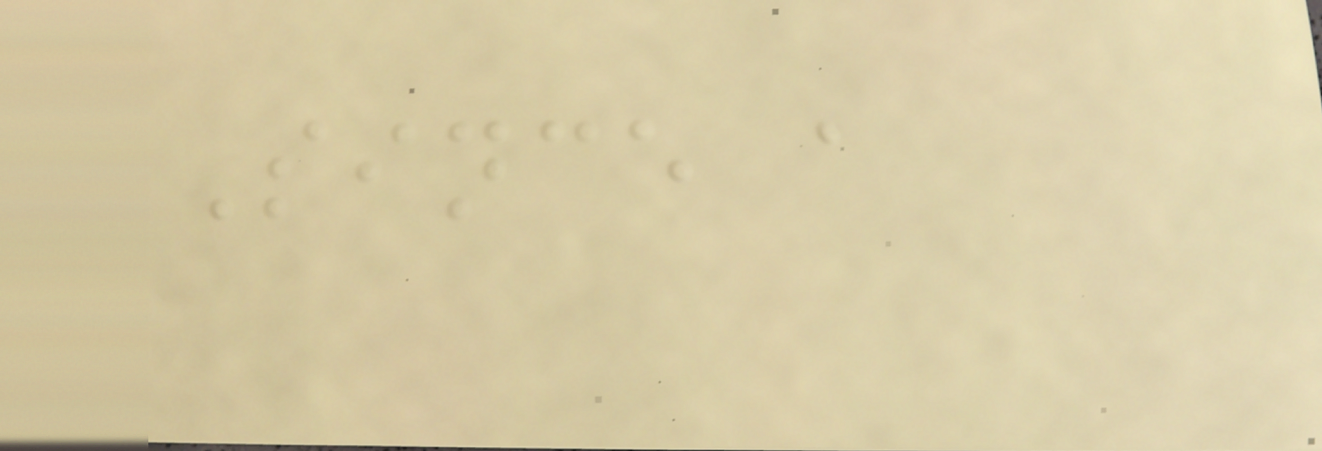Since a
